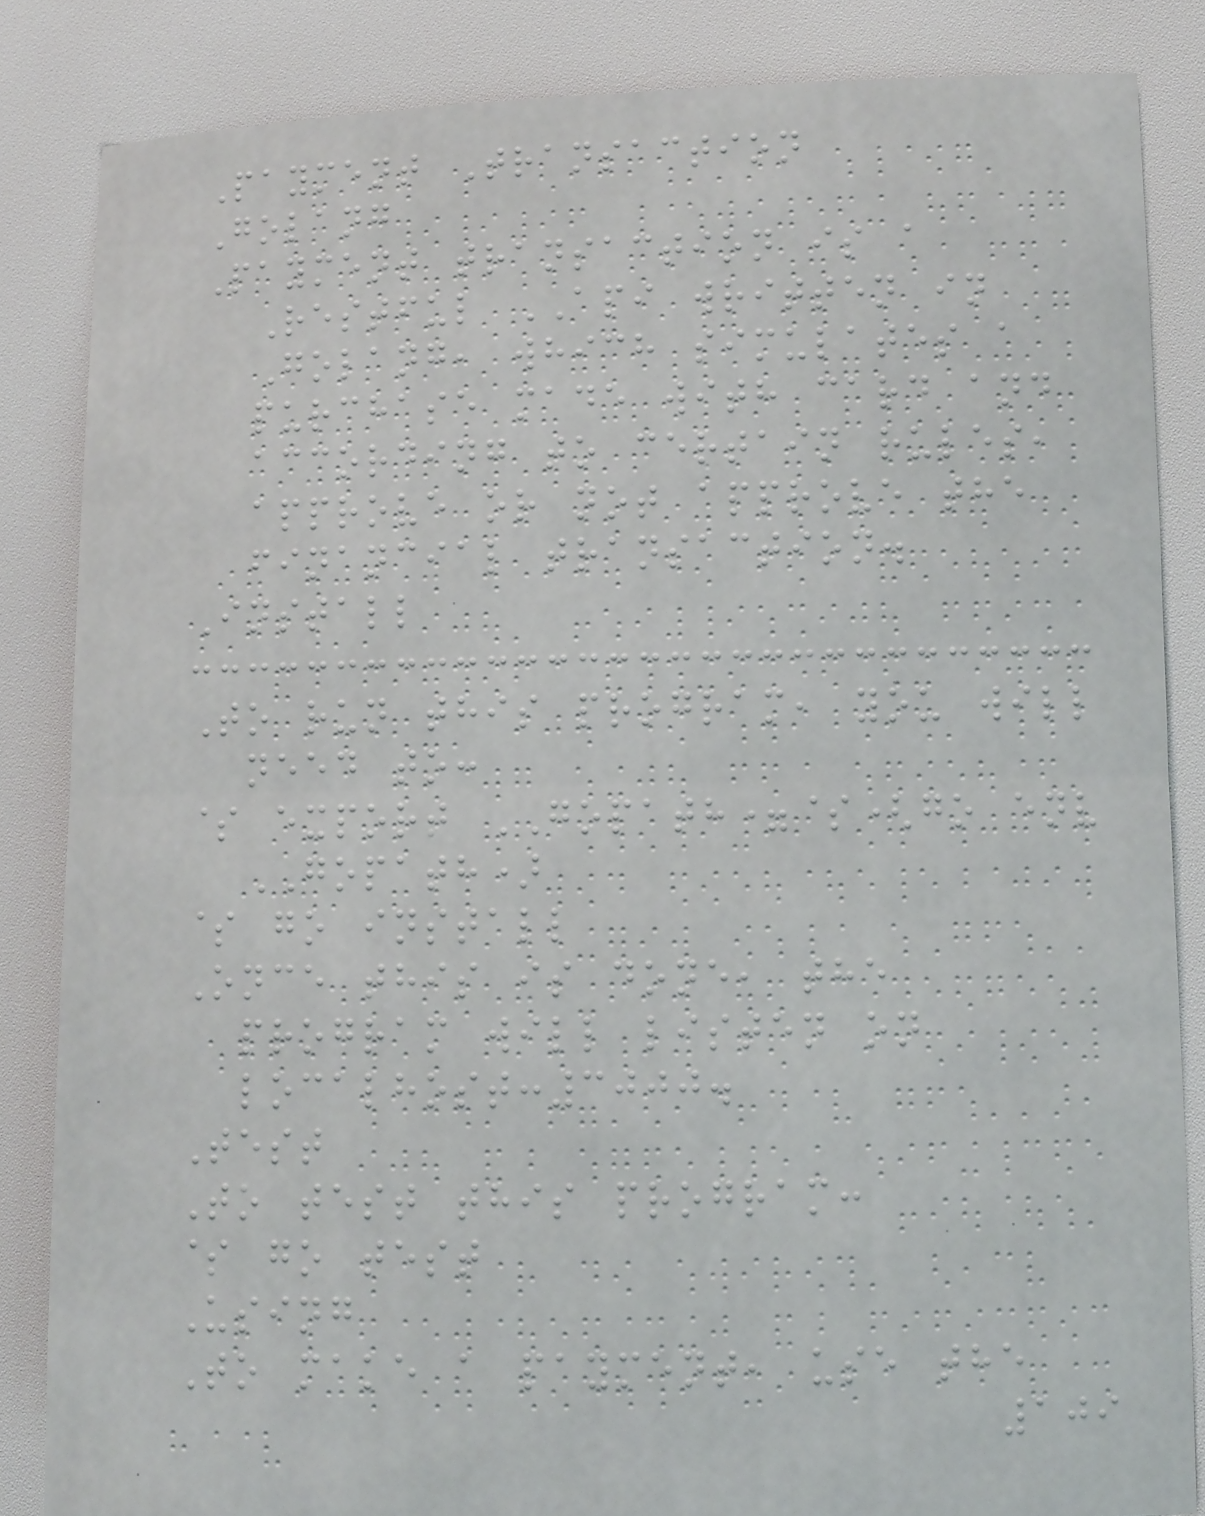Payment Transaction
Golang
Payment transaction is a
Restful API written in
Golang, which simulates a
purchase made with card and
according to certain rules,
approve or not approve the
financial transaction.
Install
To run this program, you will
need to:
$ export GOPATH=$(go env
GOPATH)
$ go install
Once this is done, the
program will listen on
localhost:3000.
Test
To test this program:
$ go test
Using
To make a payment, use the
109
